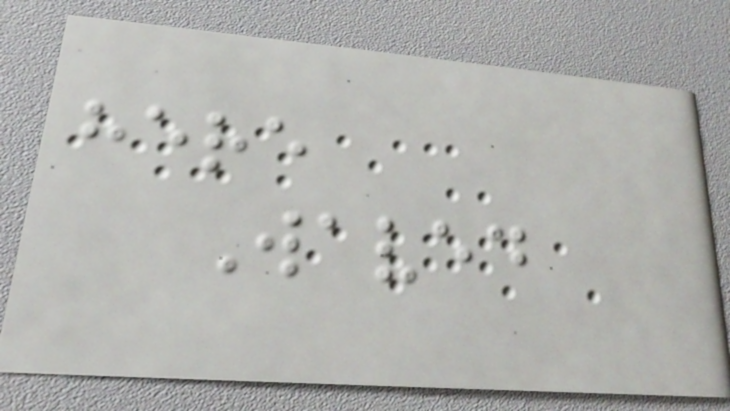here
Waved
